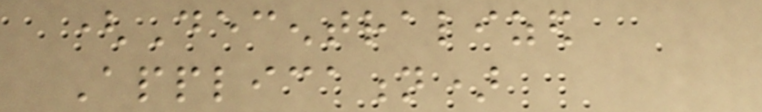(Decentralized
Application)
